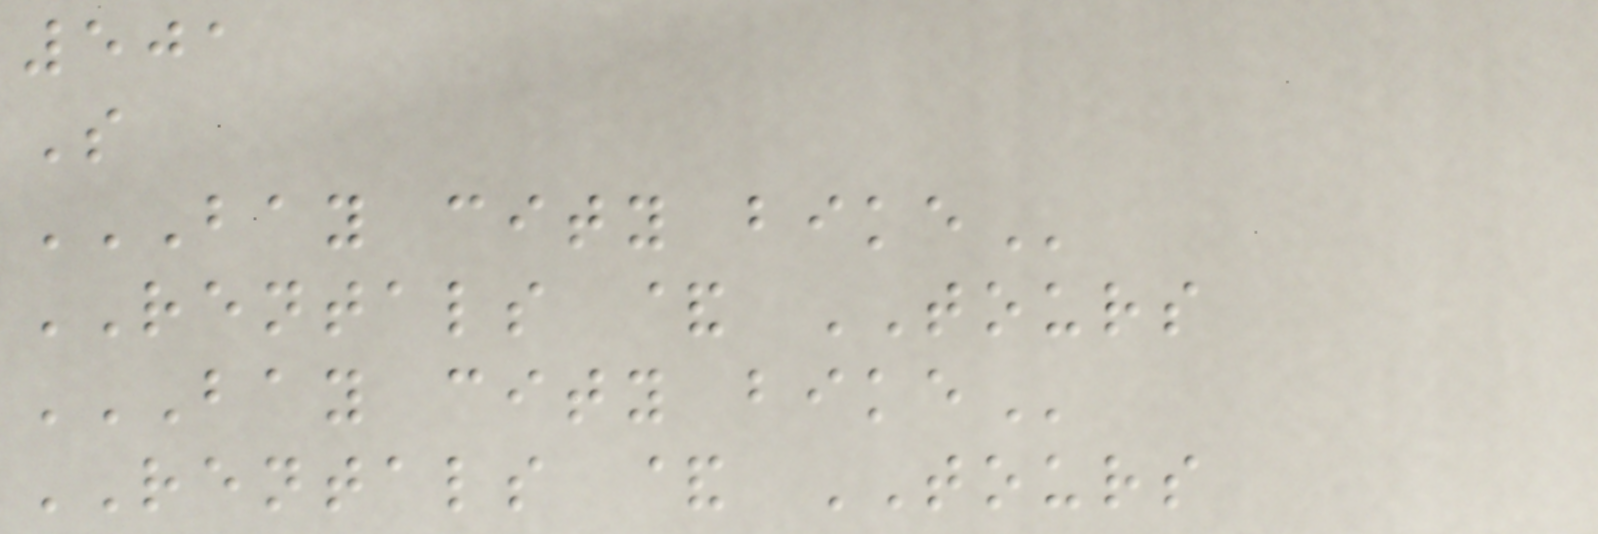501
S
BAY CITY BIKE
RENTALS & TOURS
BAY CITY BIKE
RENTALS & TOURS
